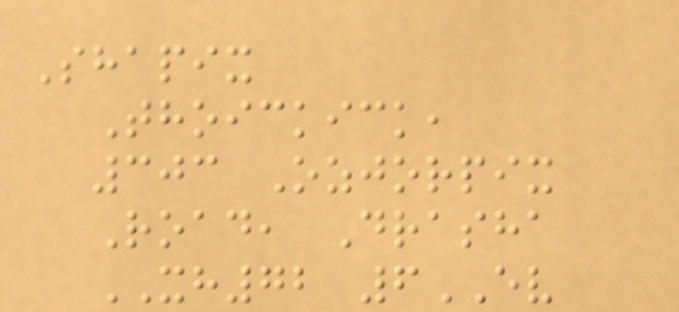Shapix
Thoickick,
303 Ozjorpix
Road, Drasha
XH72 6EV
